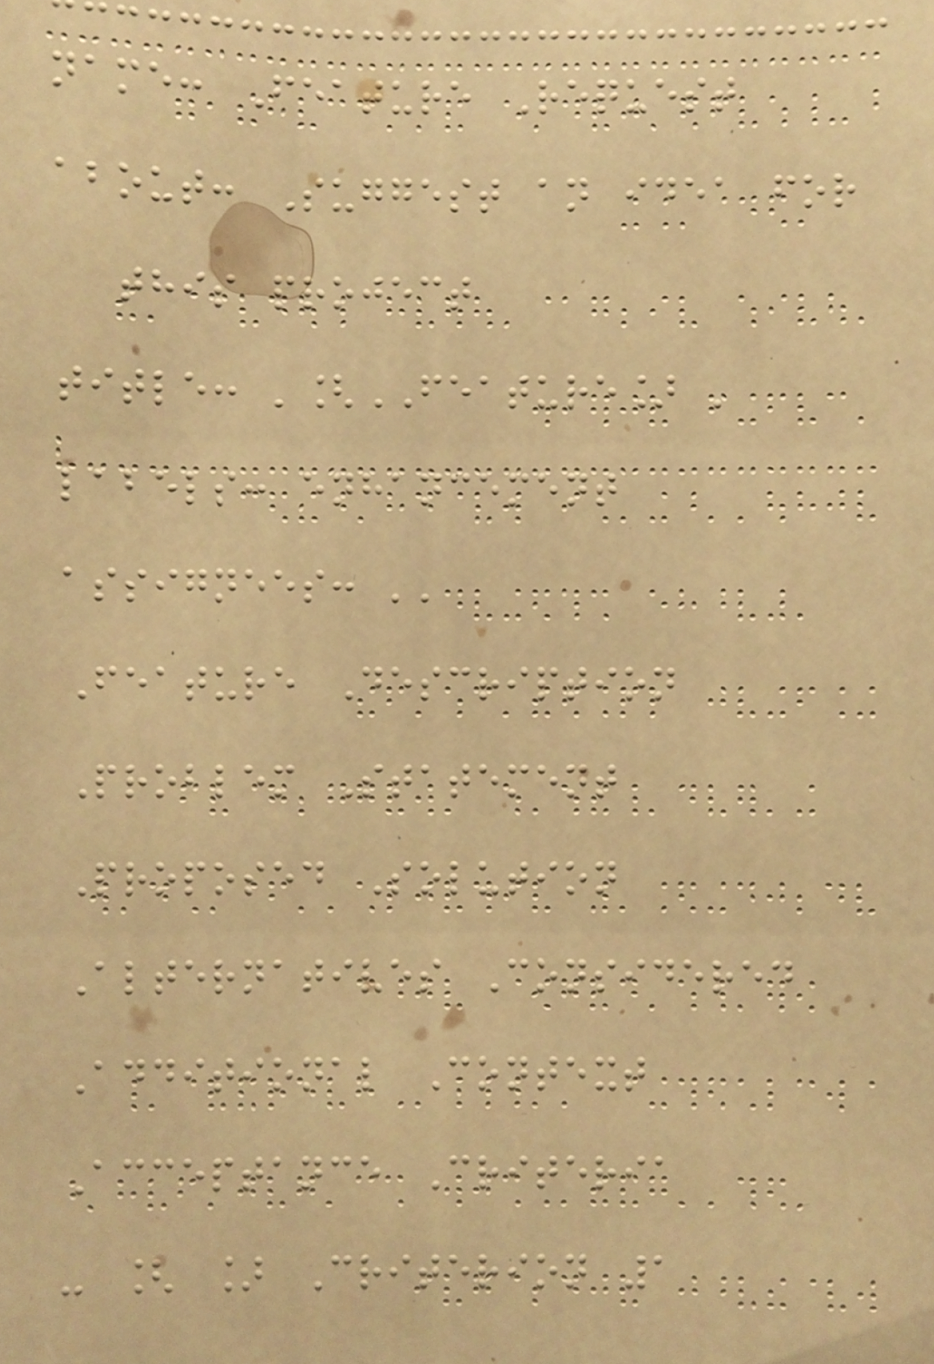name: Feature Request
about: Suggest an idea for
this project
title: '[FEATURE] '
labels: enhancement
assignees: ''
Feature Description
Problem Statement
Proposed Solution
Alternatives Considered
Additional Context
Acceptance Criteria
- [ ] Criterion 1
